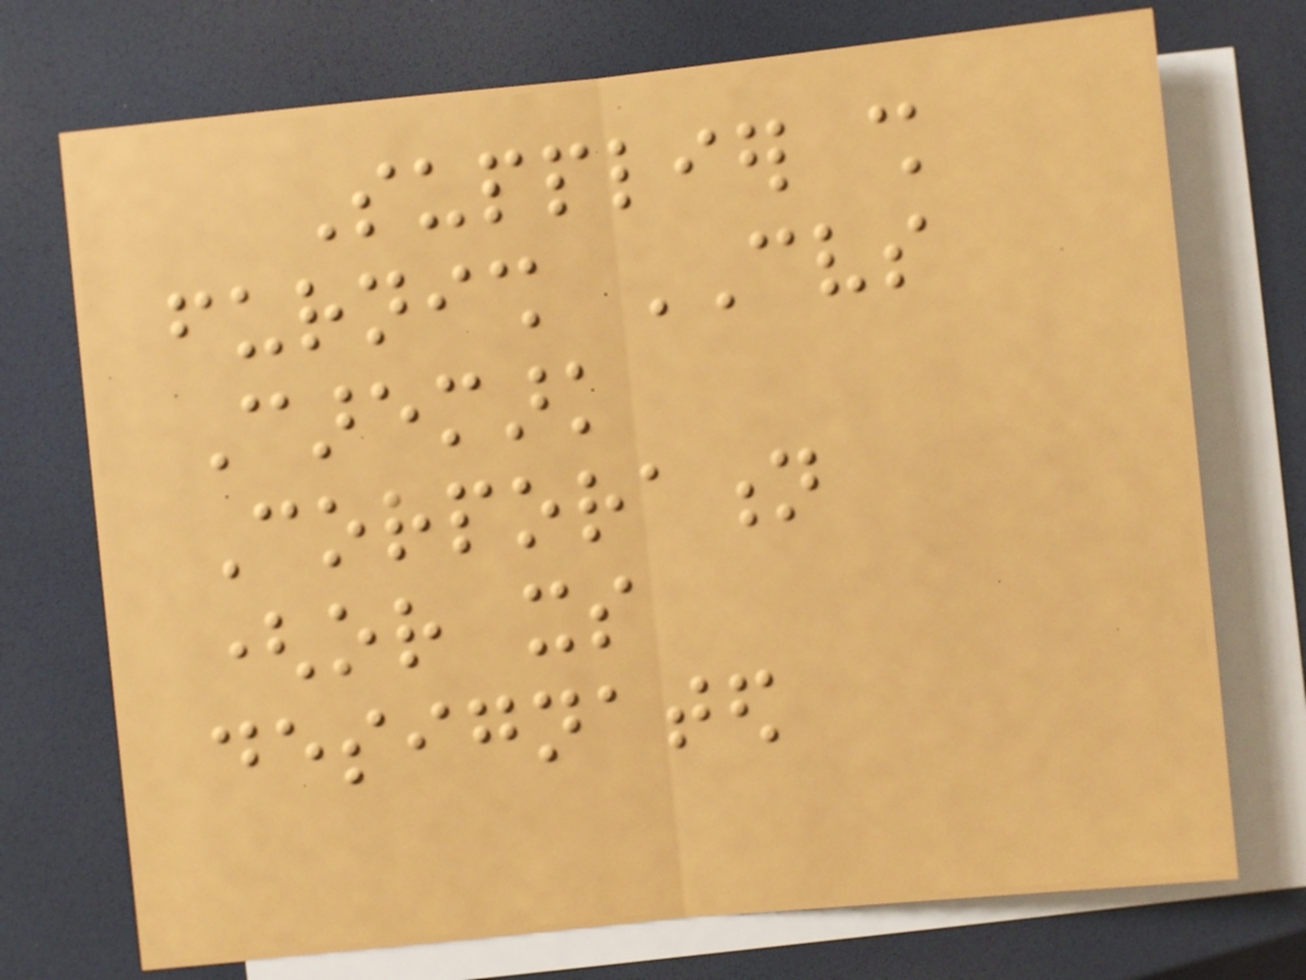Supplier shall
furnish CVS
Caremark
Corporation
(or its
designated
